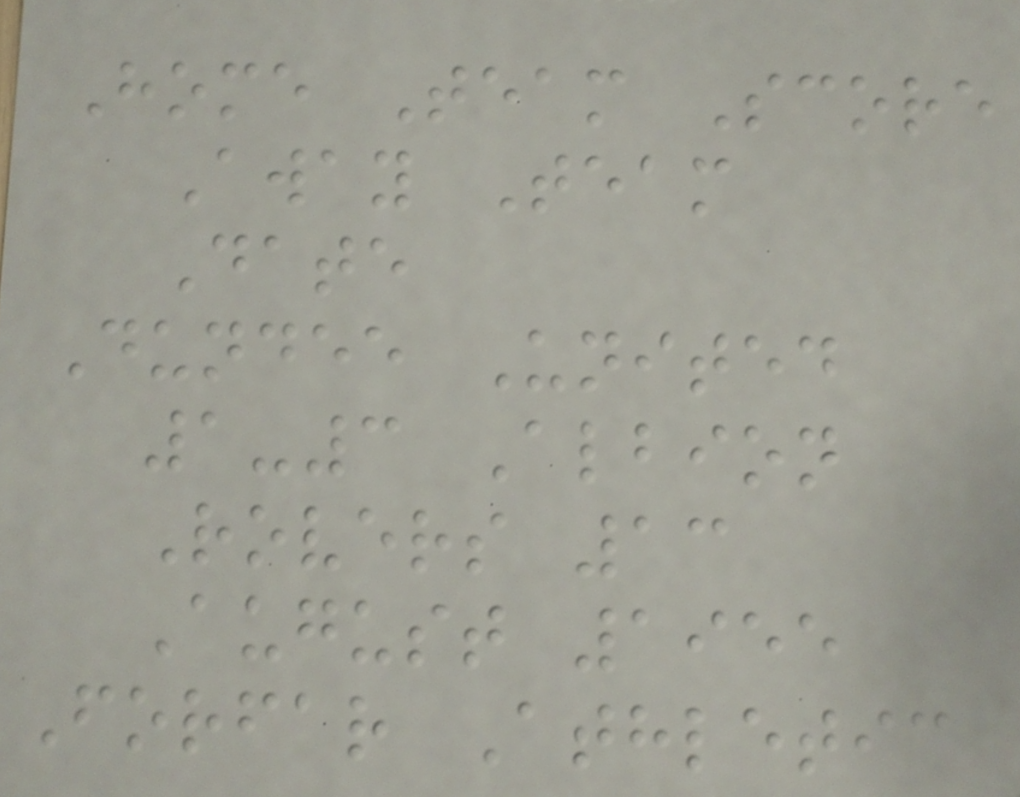Home Team Score
Away Team
Date
Dundee United
1-3 Albion
Rovers 13
August 1955
Forfar Athletic
